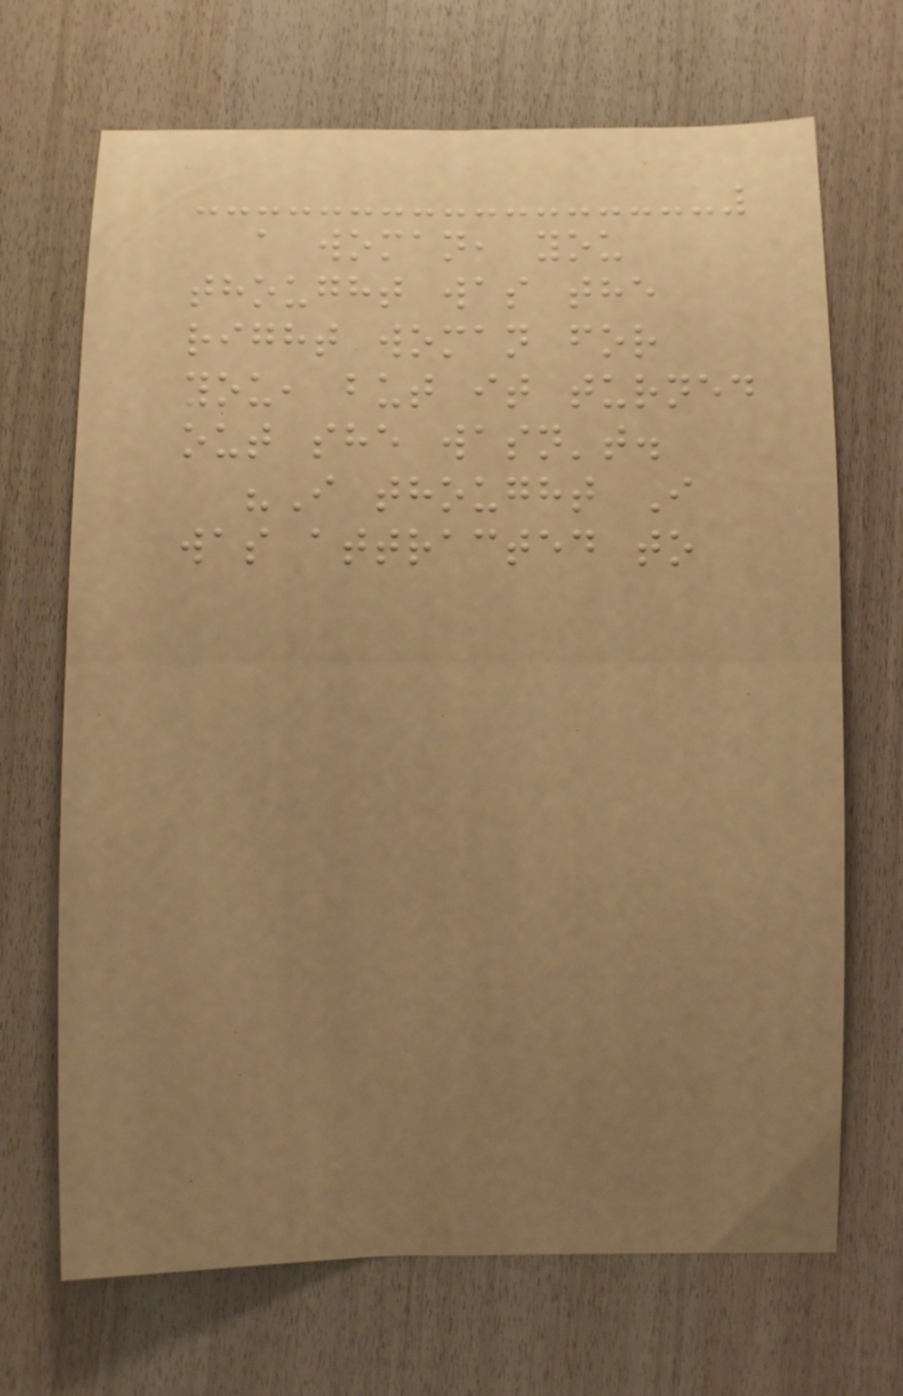a woman, you
thought was the
right woman for
you, but it turned
out she wasn't.
"I thought I
was attracted to
